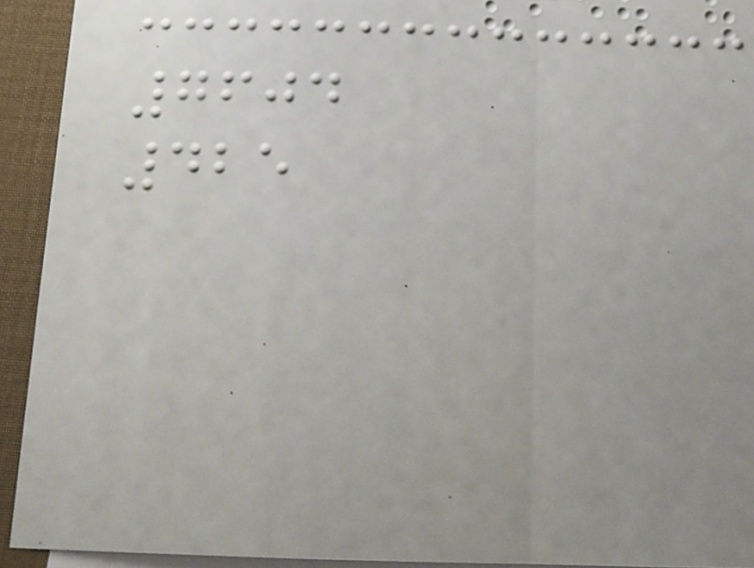7604
425
